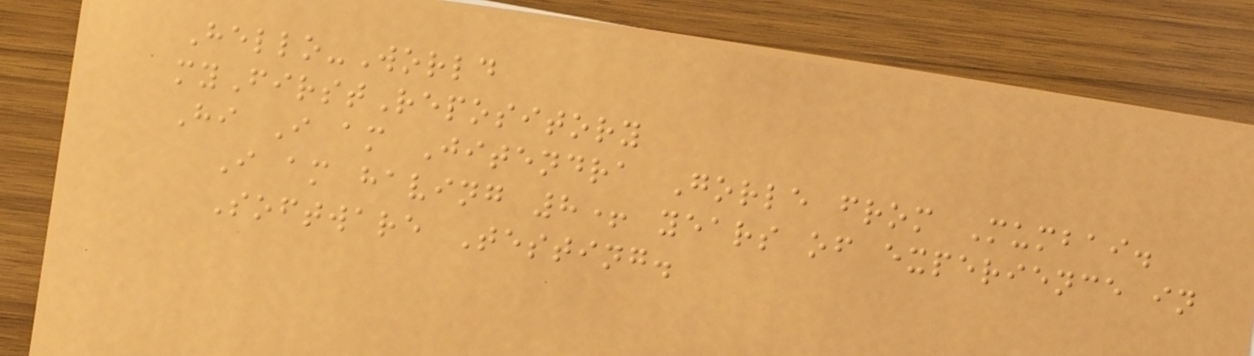Hello-World
myFirstRepository
Hi I am Jitendra Gorle from Mumbai.
I am having 8+ years of experience in
Software Testing.
